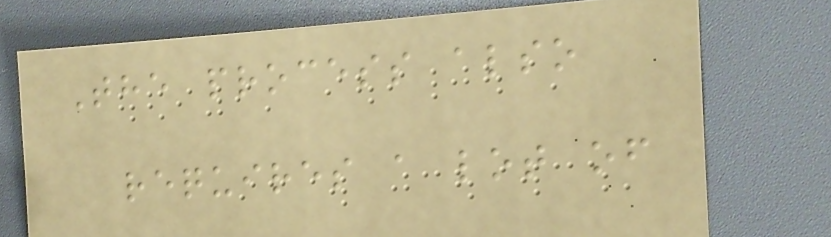The process also
requires a lot of
